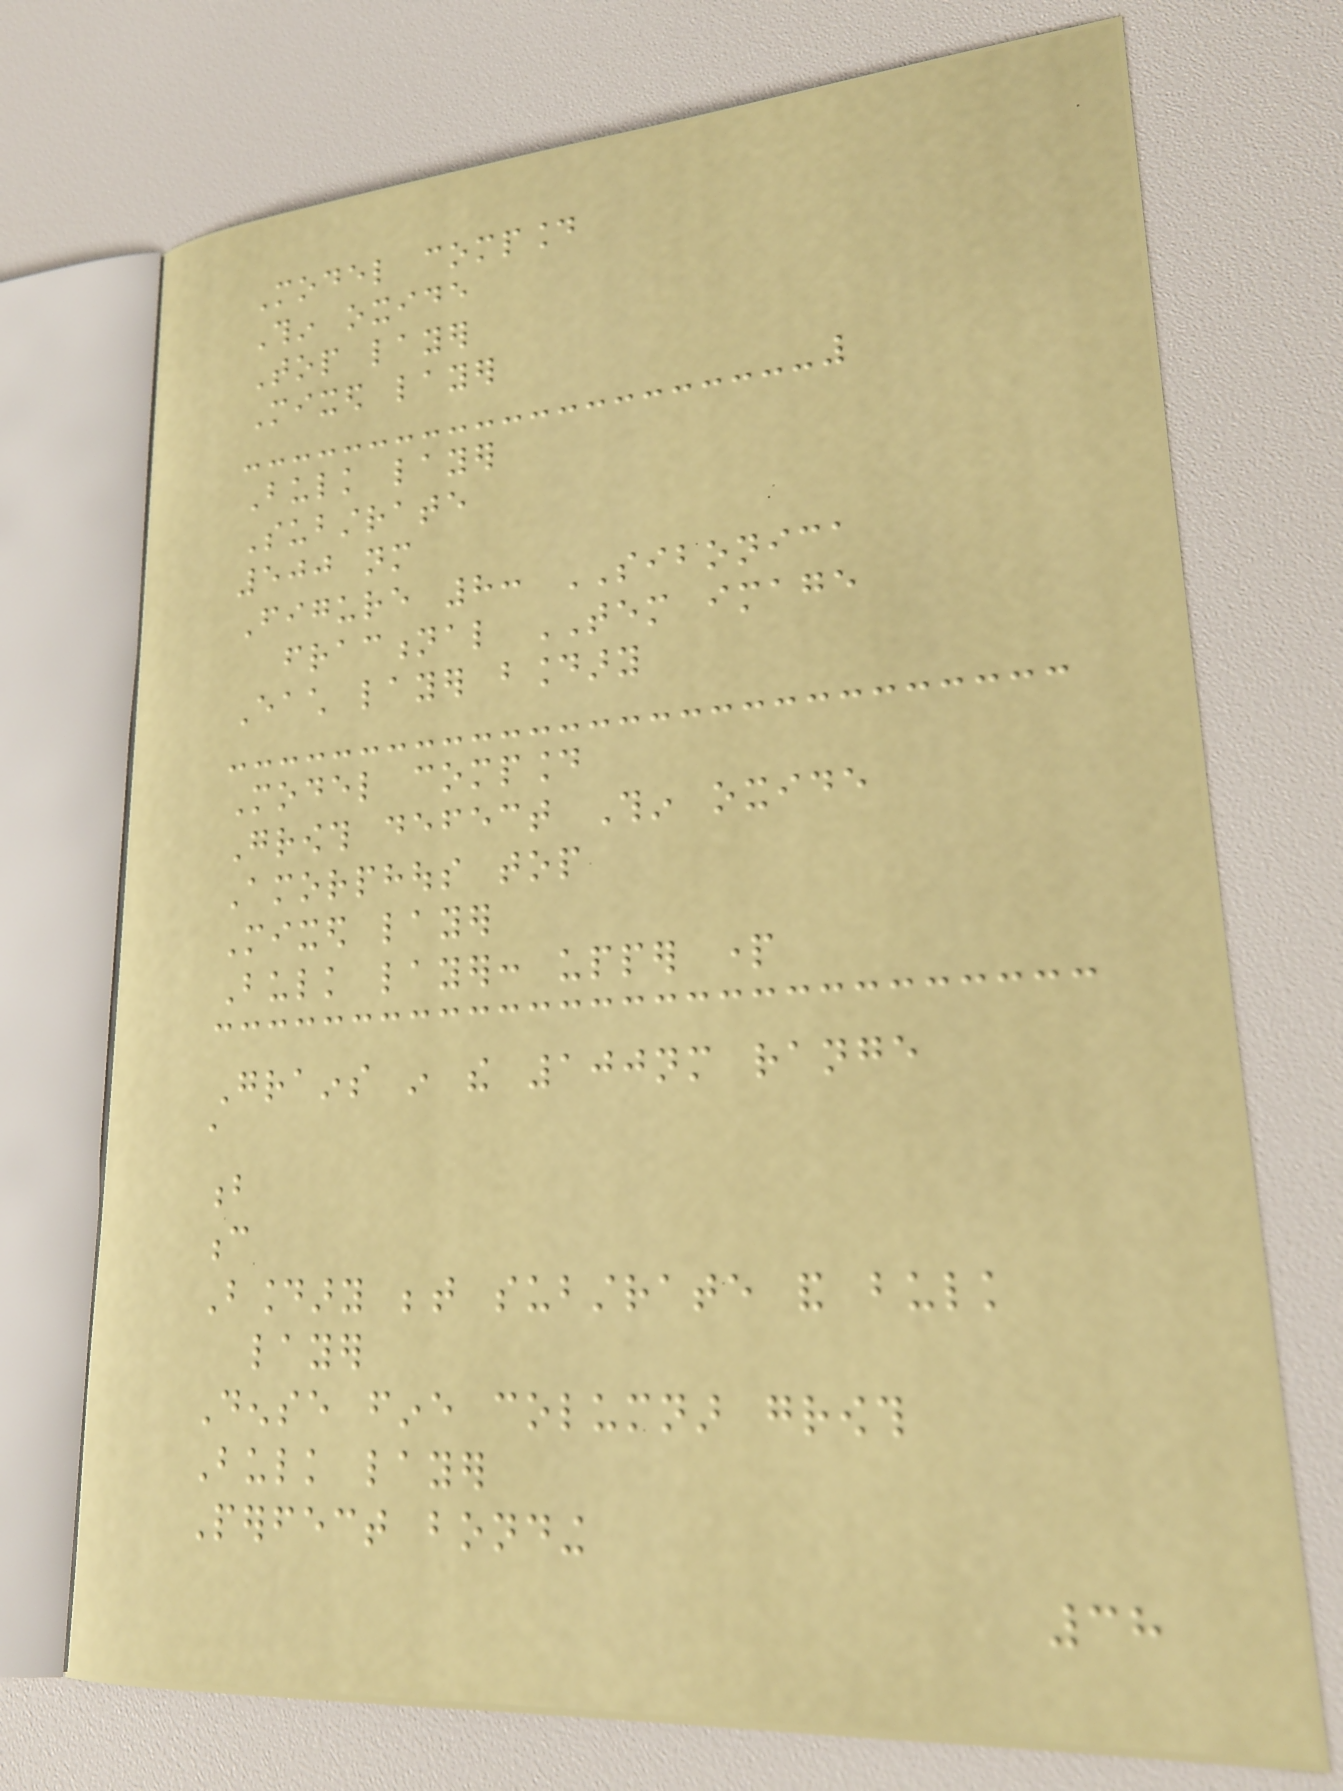Model compound
Thin oxide
Top layer
Mixed layer
Bulk layer
Substrate
500 nm
Figure 8: SIBONICA
fractional TEM image
Each layer boundary
Model compound
Growth defect Thin oxide
Amorphous top
Mixed layer
Bulk layer: upper part
Grains in the 100nm range
a
b
c
Boundary between substrate and bulk
layer
Dense fine columnar growth
Bulk layer
Perfect bonding
38
